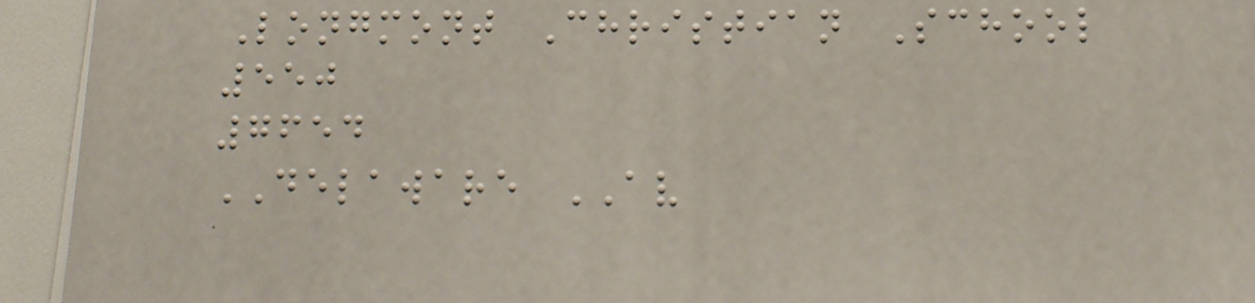Longmont Christian School
550
7654
DELAWARE AV
